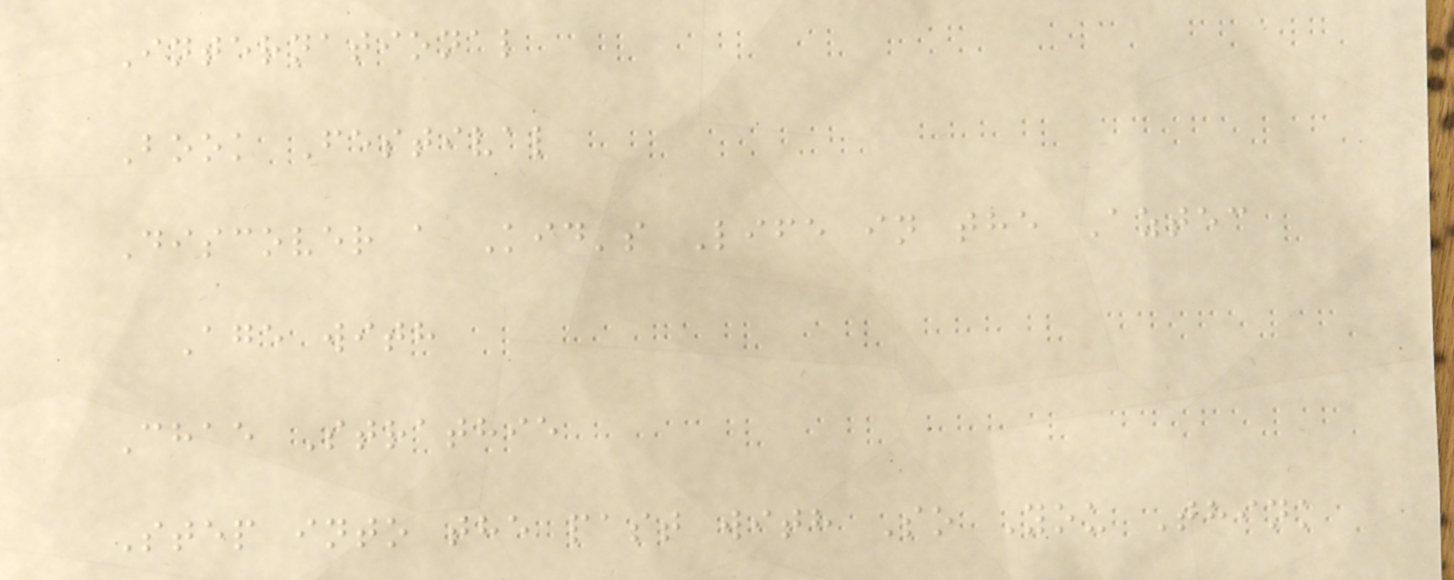International
Book Festival
Discover a Kid's Life in the Aztec
Age with
Chae Strathie
Step into the past with So You Think
